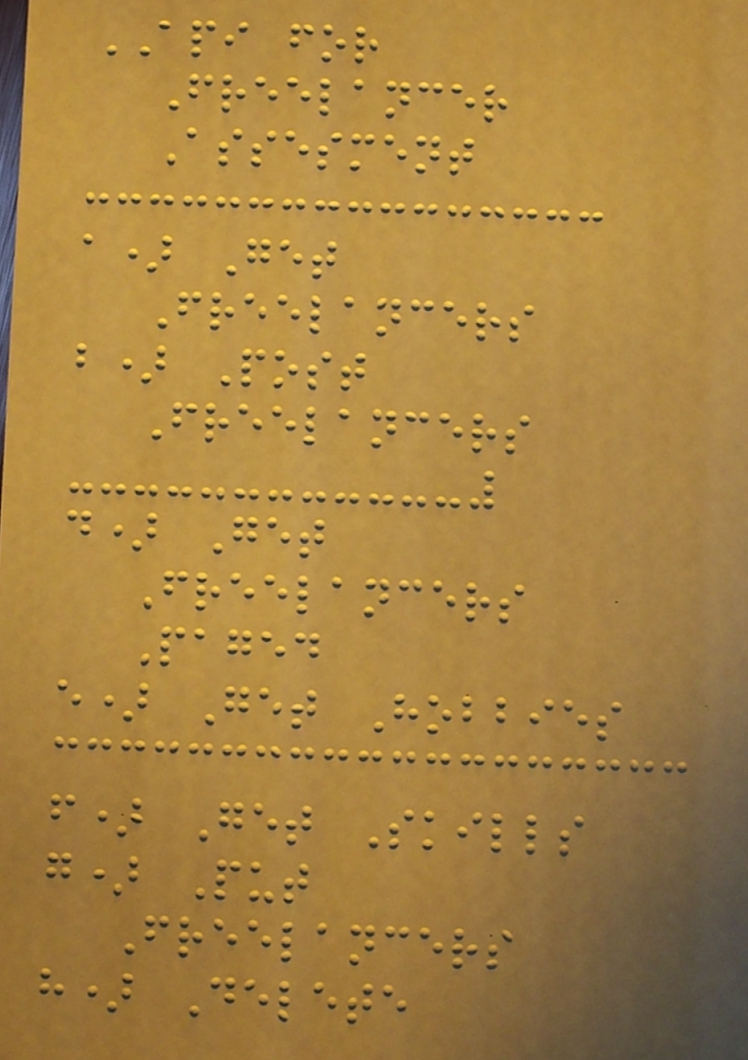API for
Freelancer
Assesment
a) Get
Freelancers
b) Post
Freelancers
d) Get
Freelancers
Paged
e) Get Hobbies
f) Get Skills
g) Put
Freelancers
h) Delete
